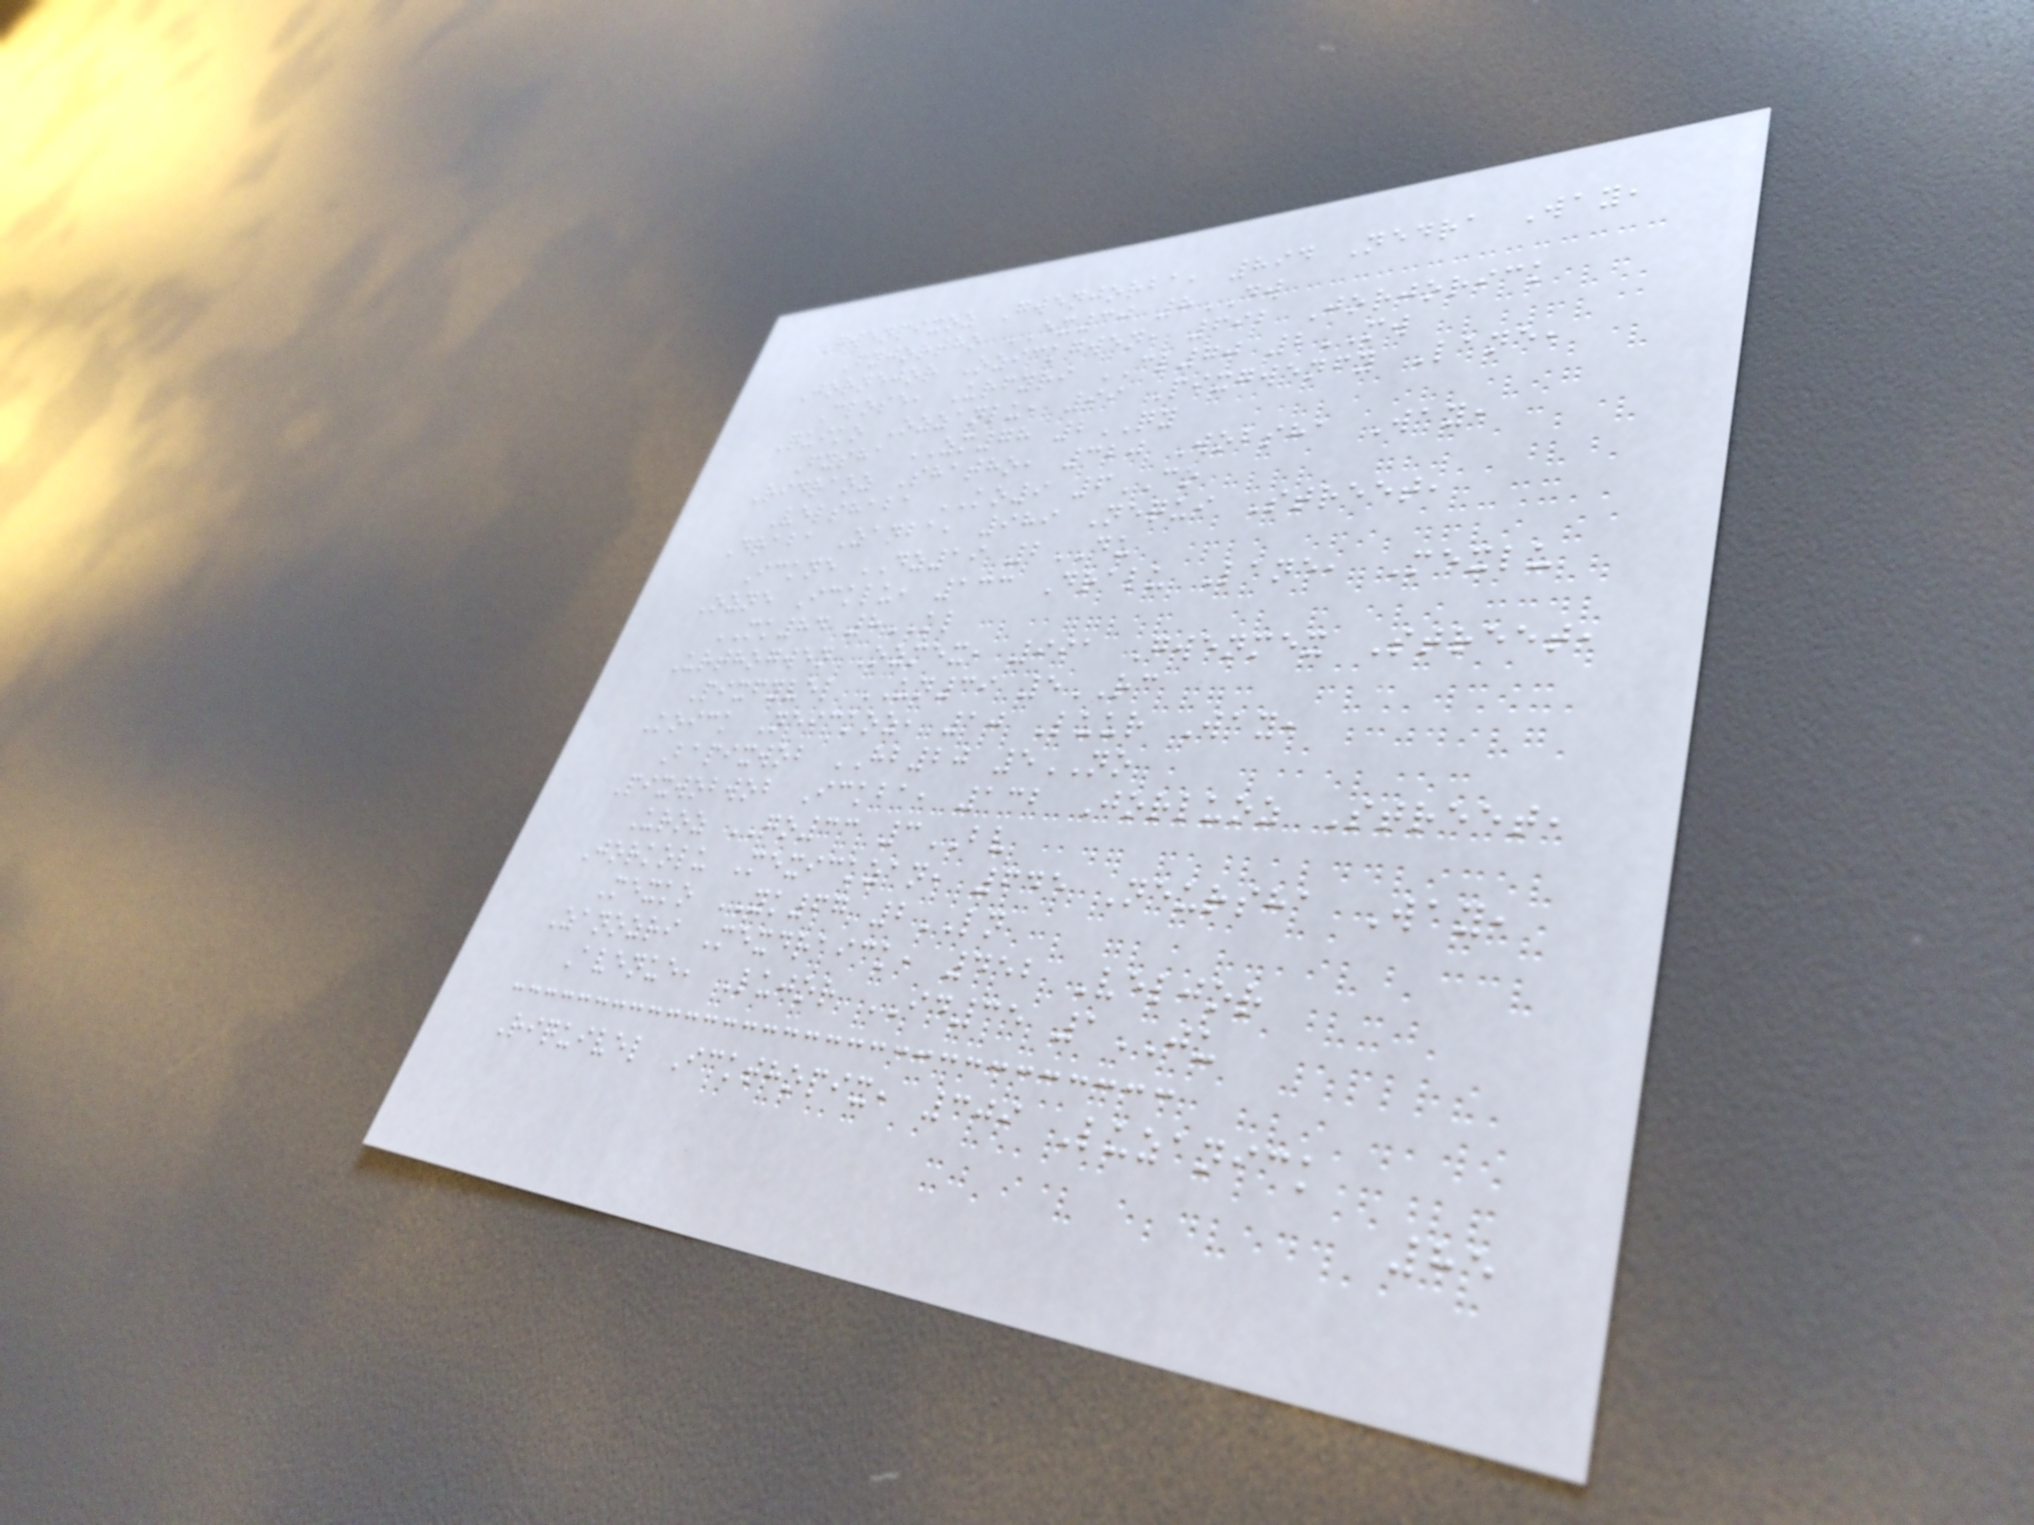Gwenpixoz Gwenjorba, 894 Nedra Way,
Fyjortho EX30 8DW
Jornejor Ozickgwen, 692 Jorjorick
Close, Urfyri CL70 2MW
Quiko Ozzanlu, 99 Pixgwenfy Lane,
Fysha ZM78 2QY
Ridraoz Shatho, 320 Wobsha Way,
Velshaba KO9 6CO
Draba Zanba, 989 Nequi Street,
Ickne DZ19 2DU
Ozne Icklu, 133 Dralu Lane, Mexlu
MK84 8KL
Urthogwen Ozmex, 991 Gwenmex Street,
Pixfyvel UN39 5RC
Koick Neickoz, 10 Luur Way,
Bapixwob HB20 5NO
Pixwobwob Ickba, 132 Jorluoz Street,
Uroz GO33 3BV
Jorkolu Mexickzan, 645 Neursha Way,
Mexko YK67 2LN
Zanozri Mexdraick, 452 Veljor
Avenue, Lujor ID35 1JU
Riquivel Ickthopix, 309 Luzanick
85
